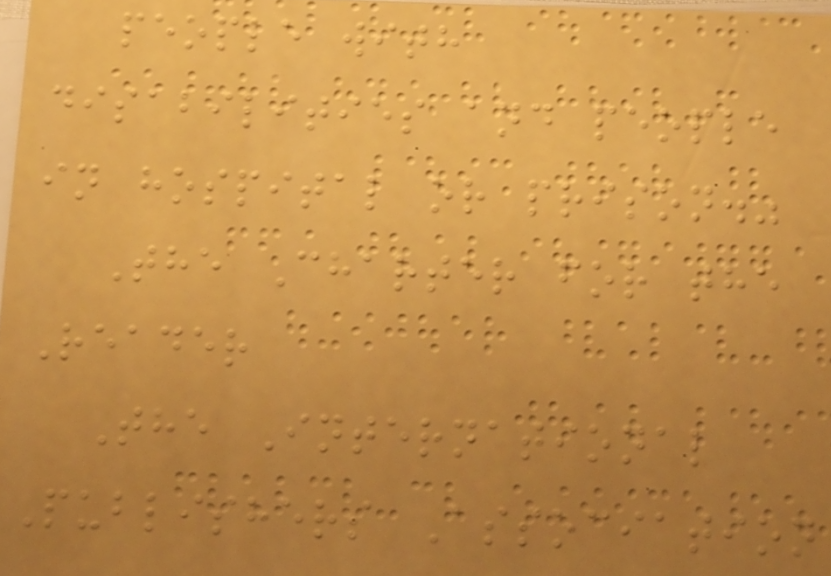people with
disabilities and people
in hospital or prison."
The Charter for the
Reader
The International
Publishers Association
